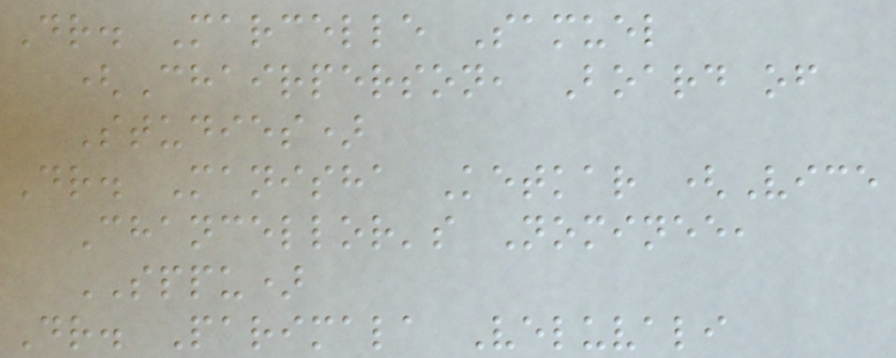Dr. Marcelle Samuel
(Chairperson, Board of
Studies)
Dr. Manisha Ketkar (Vice
Chancellor's Nominee,
SPPU)
Dr. Parimala Veluvali
